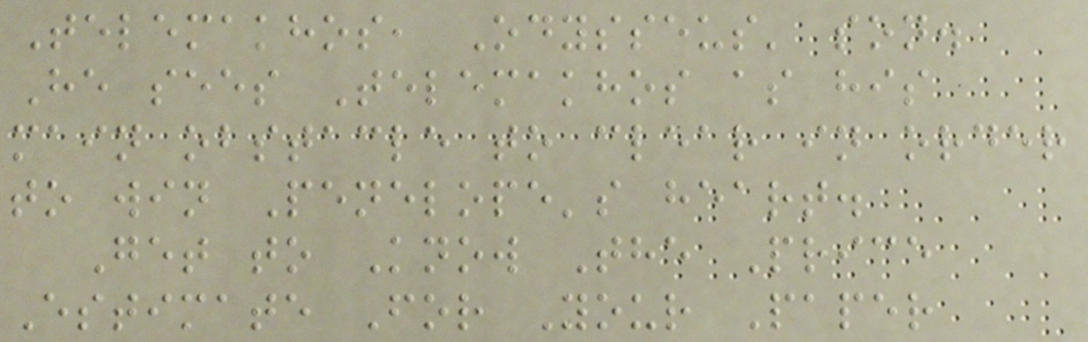Telemakhos, Odysseus' son.
He sees Telemakhos as his
main obstacle to clear in order
to win Penelope's heart.
Get to Know The Price
Estimate For Your Paper
